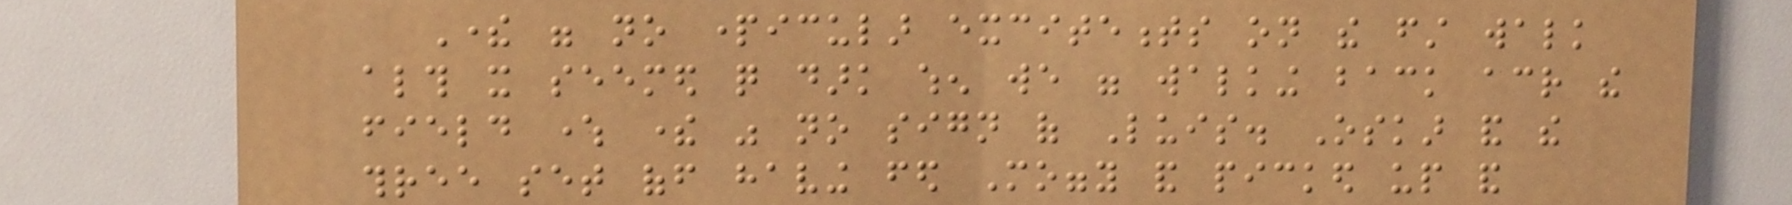There were no particular excitements on the first walk
although it seemed quite dark when we were walking back across the
field where there was no sign of Luis. Oskar and the
three set off having fed Moggy and picked up and
